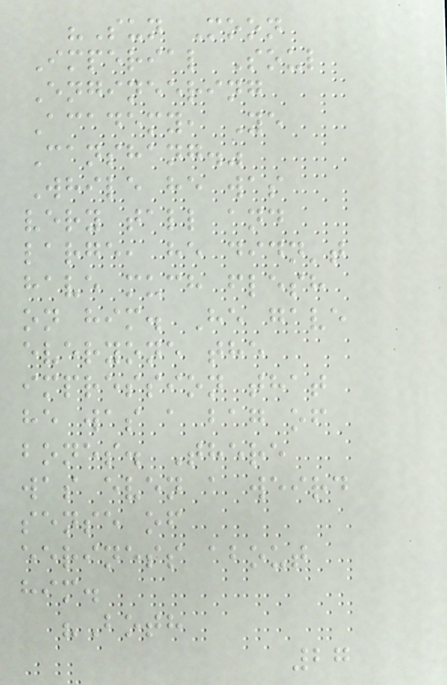"Sun Moon
Imperial Soul
Engineering
Academy, Ye
Canshang."
While he was
very tall and
large, he didn't
have much flesh
on him. He gave
everyone the
impression that
he was a bag of
bones. There
was even a weird
sense of
eeriness about
him.
"Both
27
